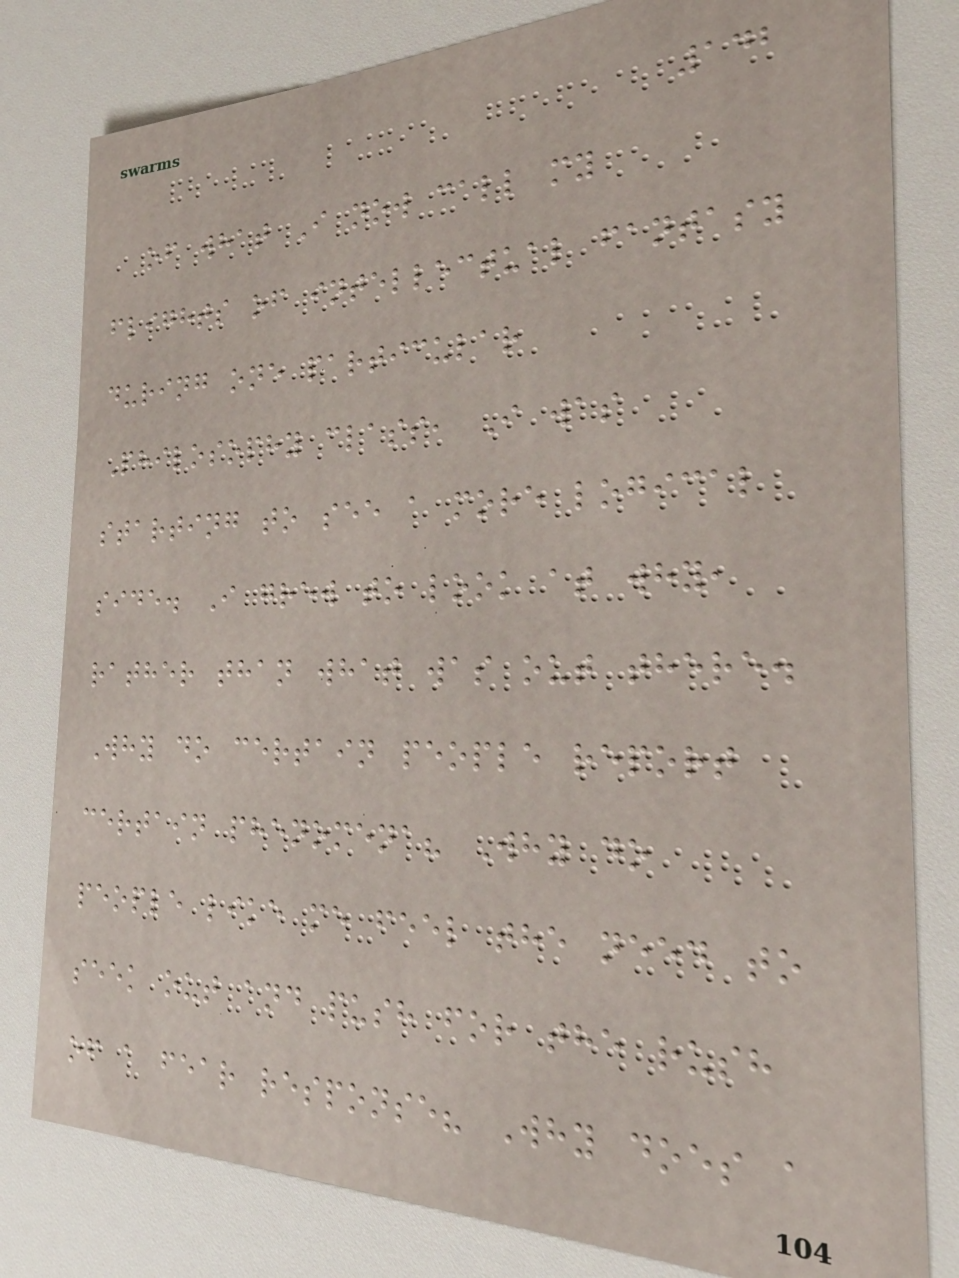142
of what I now call my
flights of intellectual fantasy
during one particular
Philosophy class, I was
starting to see a more logical
side. I grew to look at why,
rather than what was out there.
Why do certain people report
certain phenomena? Why do
people like me feel the need to
seek out and push for the rush
of a fear response? Why does a
